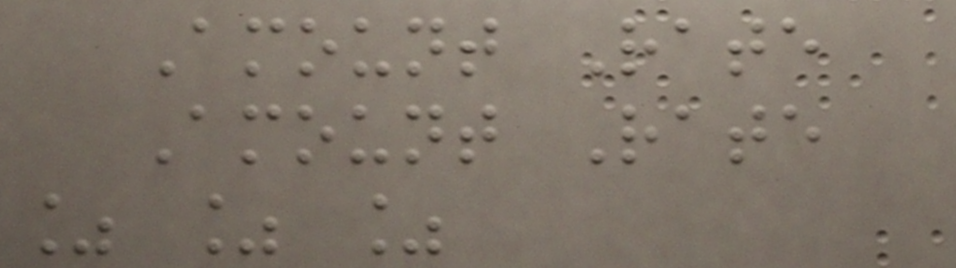Amount Rate
Amount Rate
% % %
